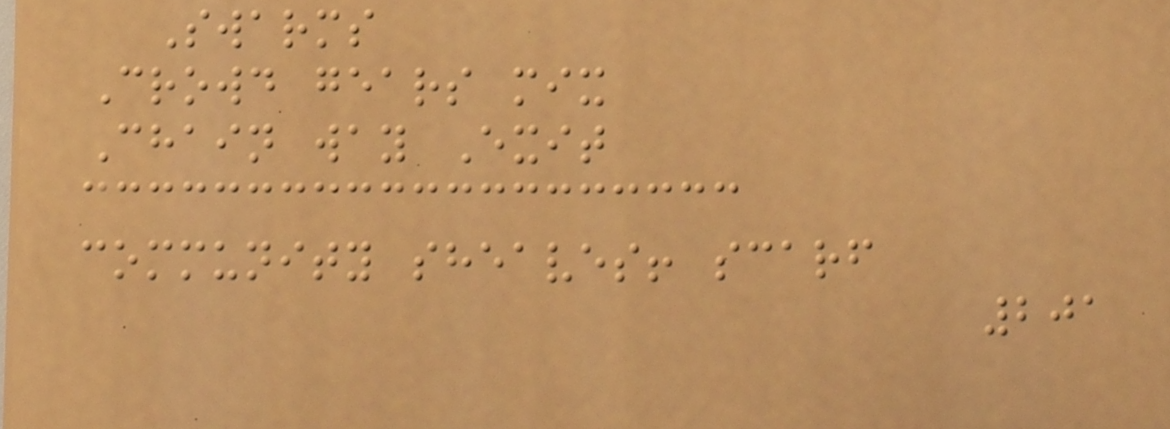Swarms
Crowd gears mix
Chain way Exit
community sheaves! scarf
201
